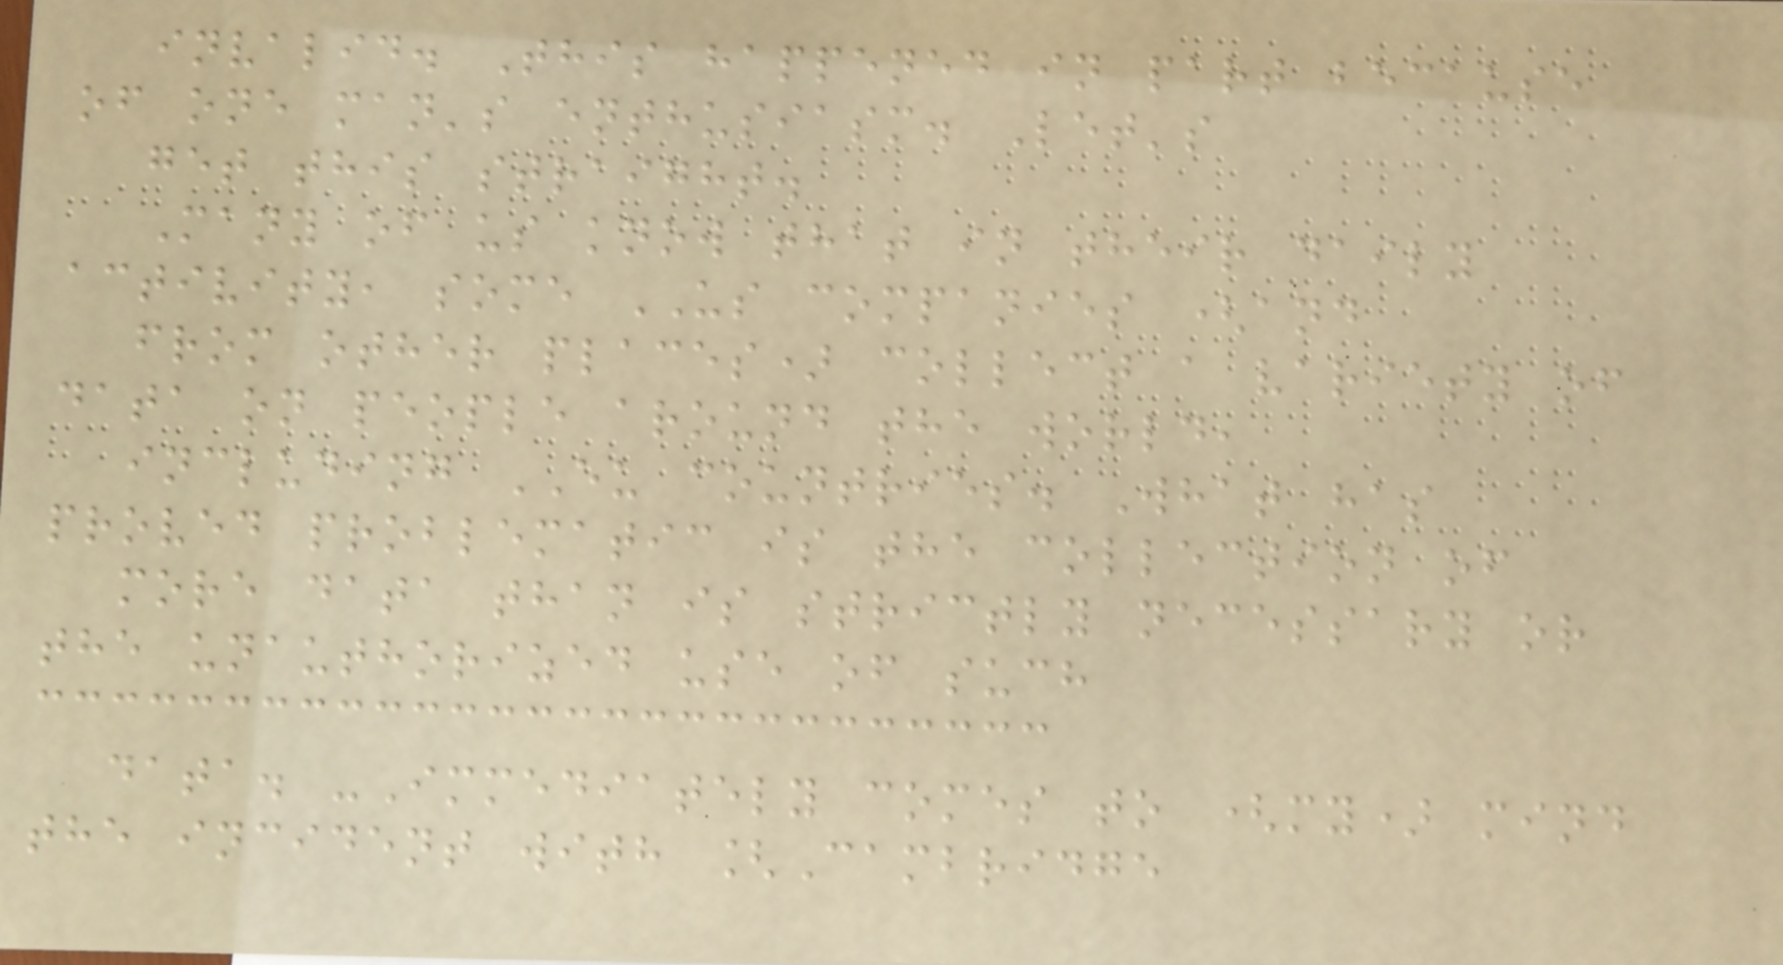invalid. This happened in part because
of one man's enthusiasm. Let's
get this straight.
Many of us know that in their daily
activity, some US companies (and
from other places) collect a variety of
data on people around the world,
including EU countries. What has
proved problematic is the collection of
more data than is strictly necessary or
the unauthorized use of such
data. -Immediately comes to (my) mind
the incident with [Cambridge
